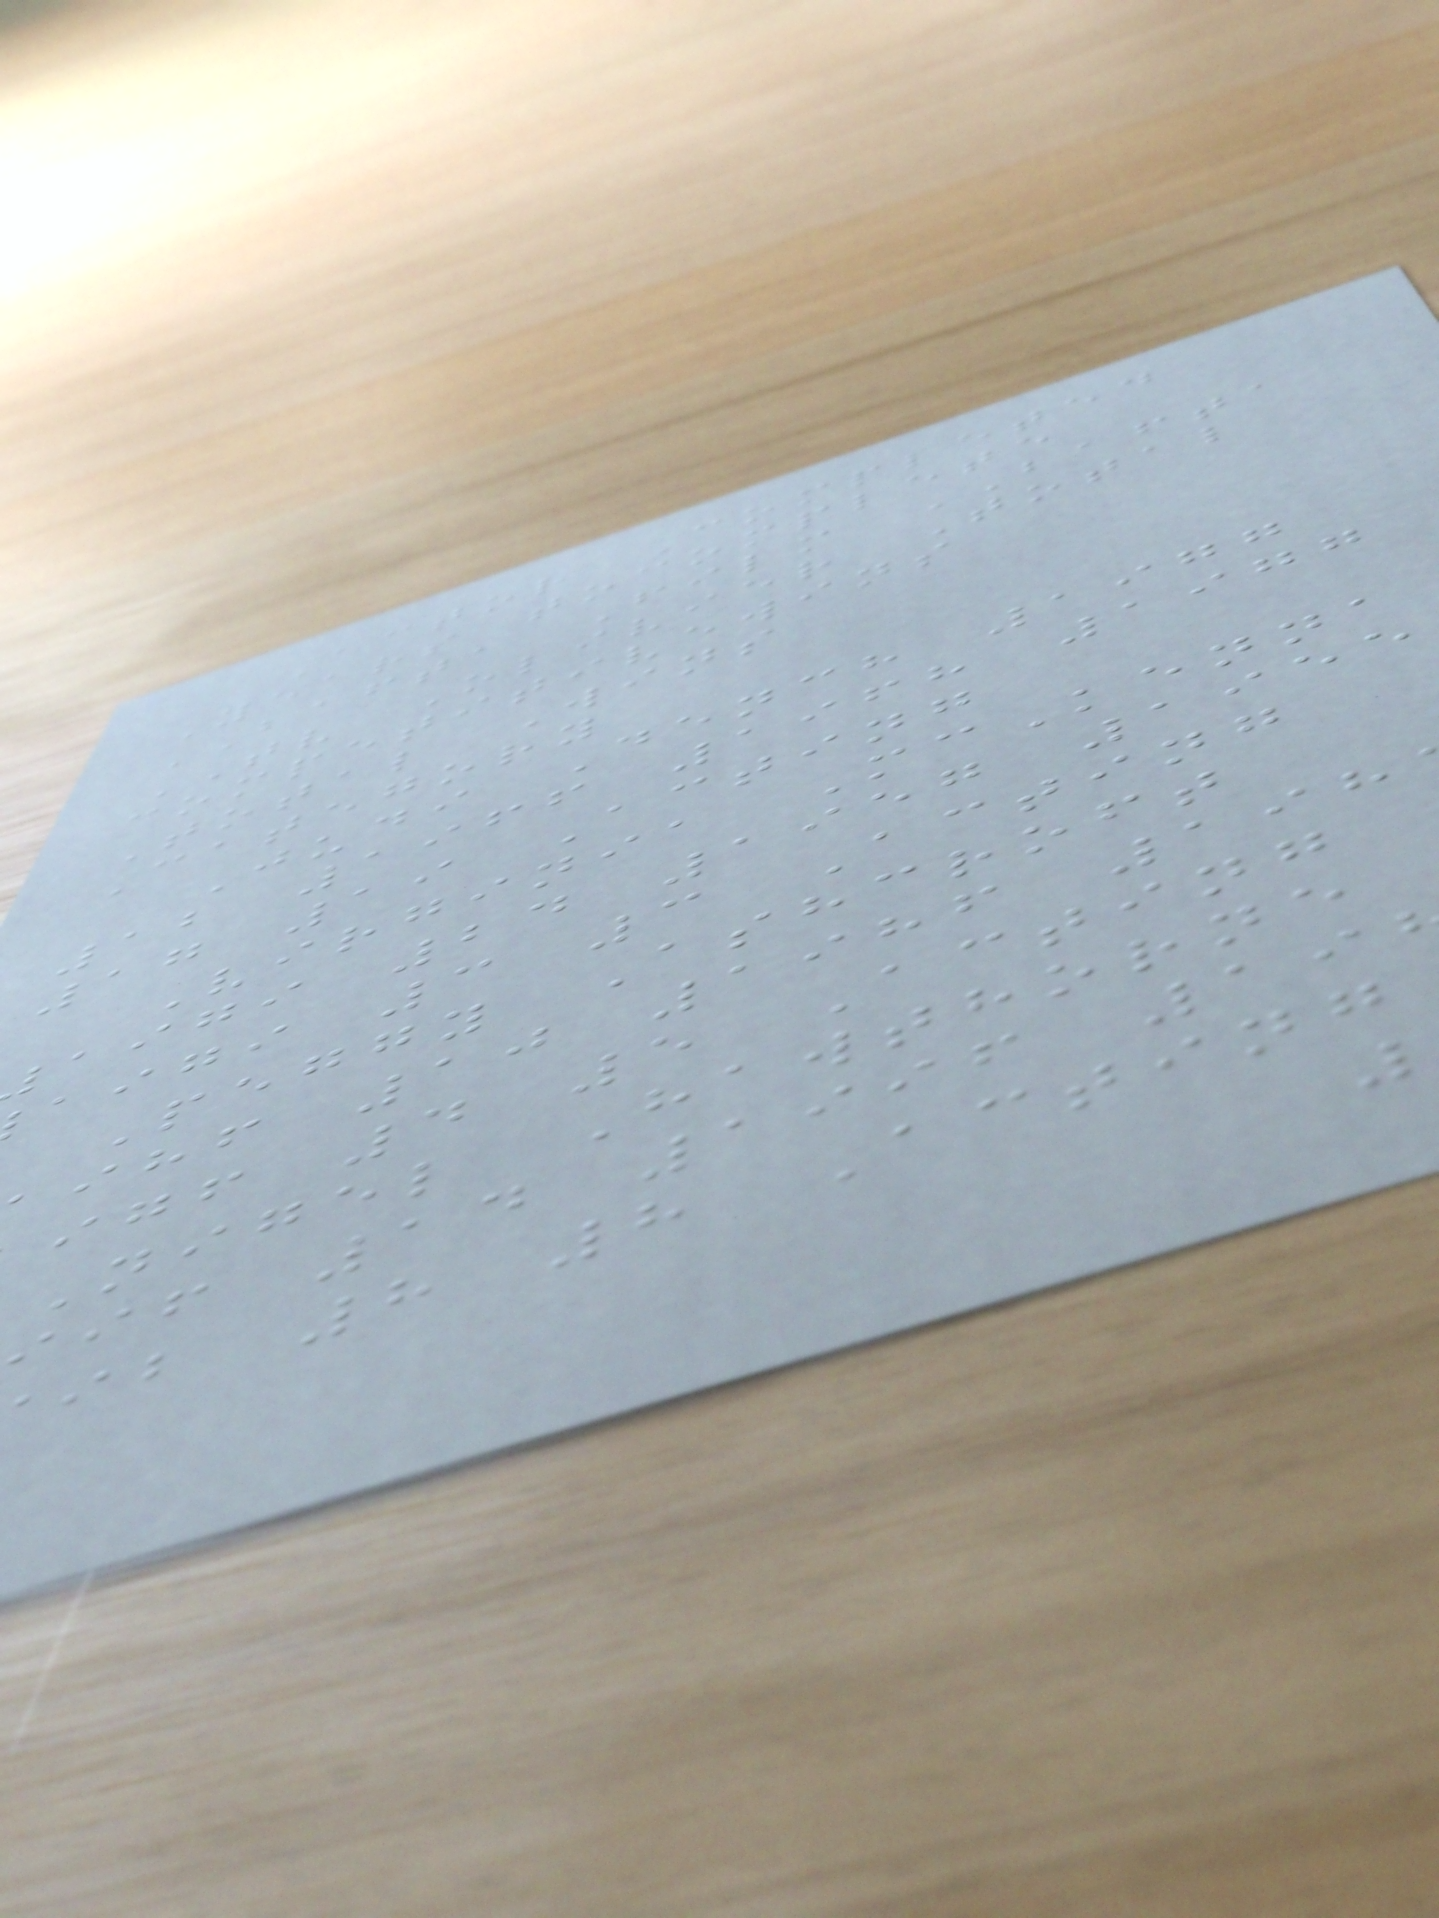Actor Completed
Years tocomplete
BAFTA Film BAFTA
TV Olivier Total
competitivewins
Total Wins
Category
Judi Dench 1977
12 1966 1968 1977
17 19 Acting
Virginia McKenna
aigi 24 1957 1955
aigi 3 3 Acting
Peggy Ashcroft
ihf 10 1986 198
igf 4 5 Acting
Nigel Hawthorne
if 14 1996 19
ib 8 8 Acting
